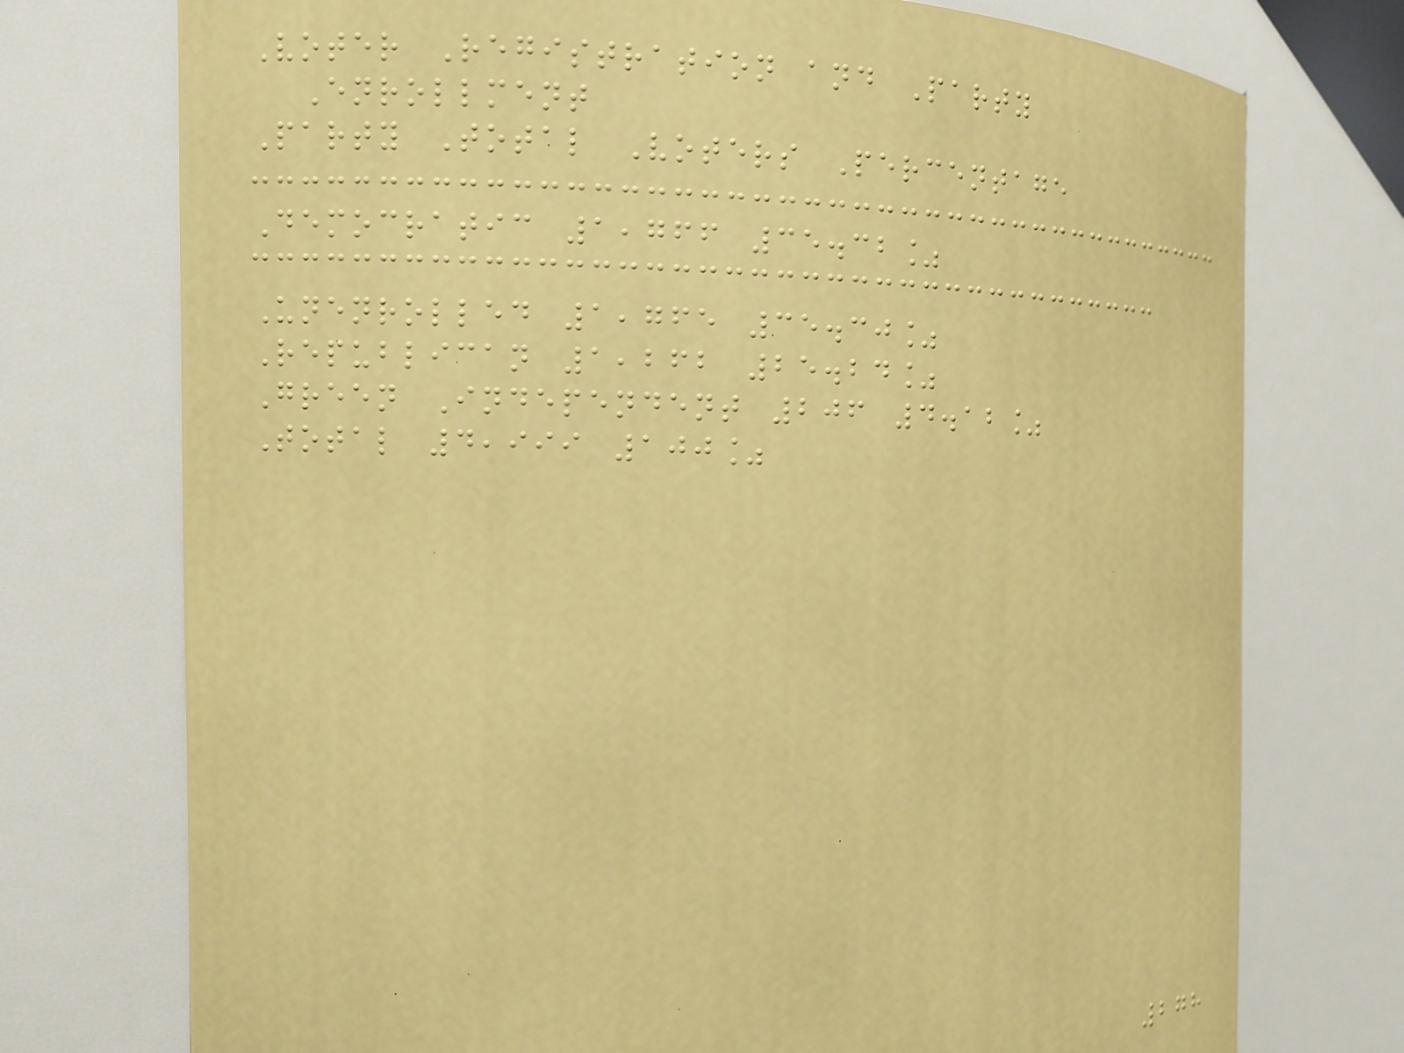Voter Registration and Party
Enrollment
Party Total Voters Percentage
Democratic 1,766 35.32%
Unenrolled 1,765 35.30%
Republican 1,262 25.24%
Green Independent 206 4.12%
Total 4,999 100%
278
